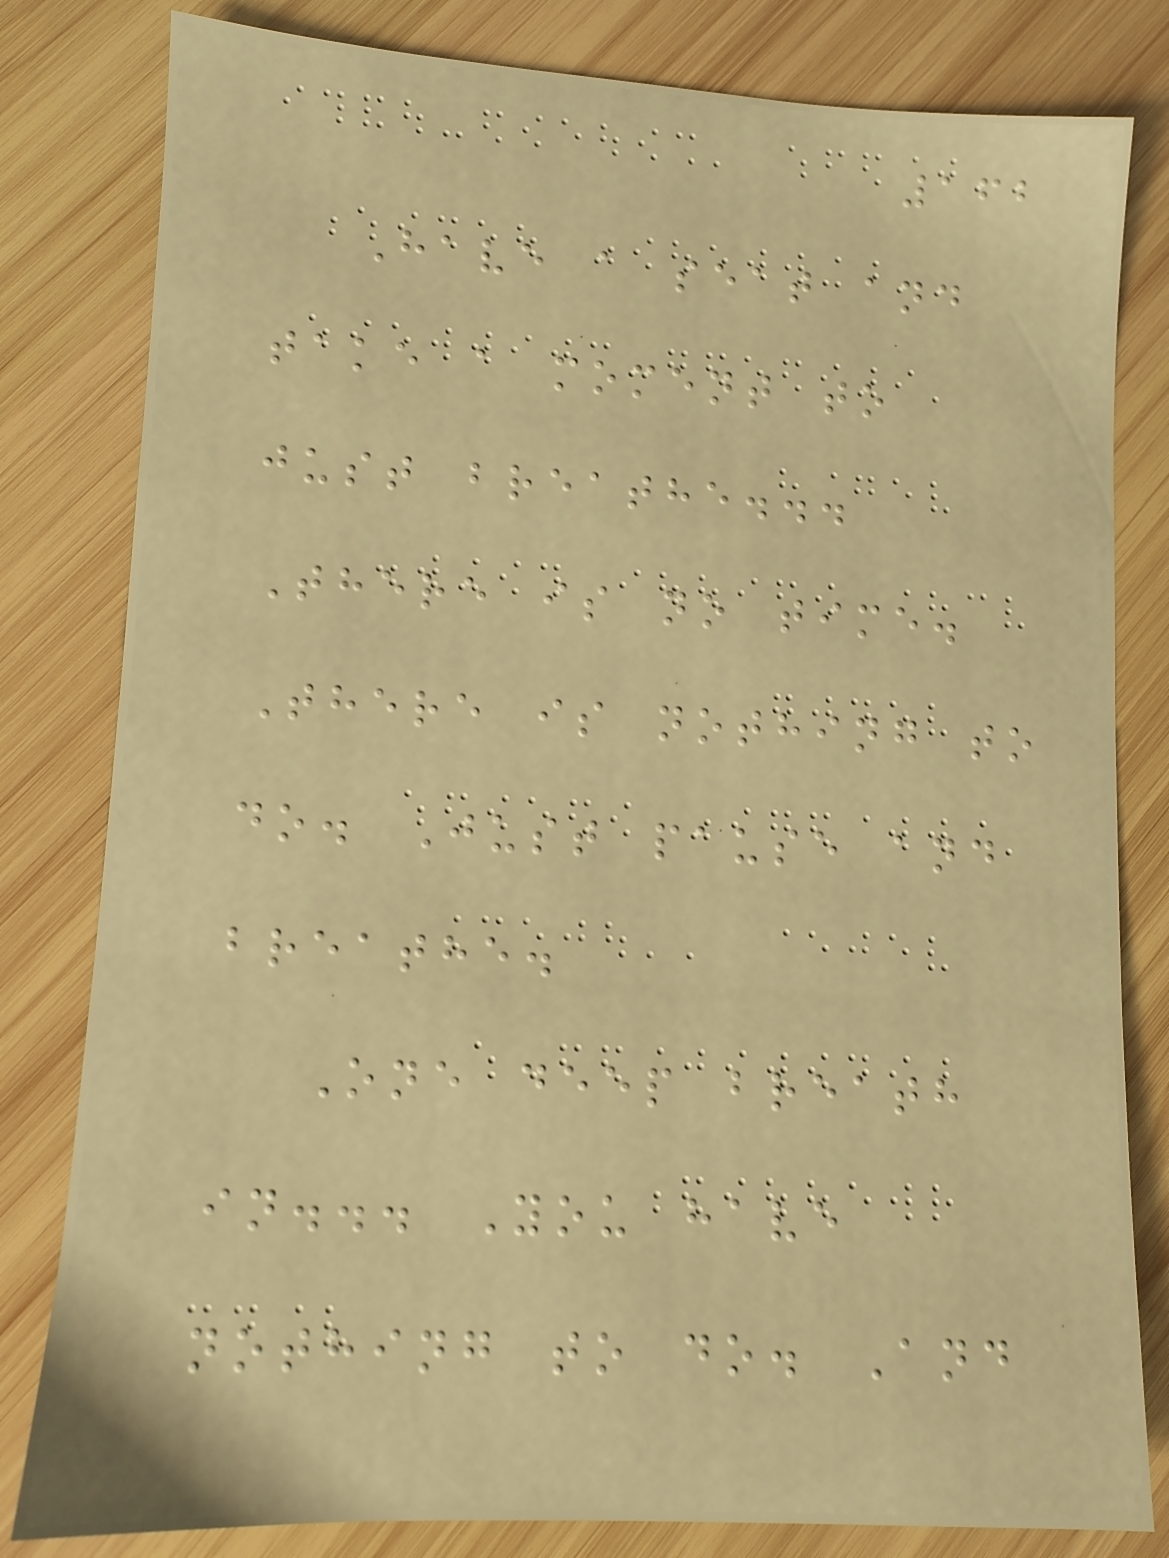162
Have a seat and
take a moment to
just breathe...
There is no time.
There is nothing to
do. Just pause and
breathe.
One deep breath
in... You have
nothing to do. And
